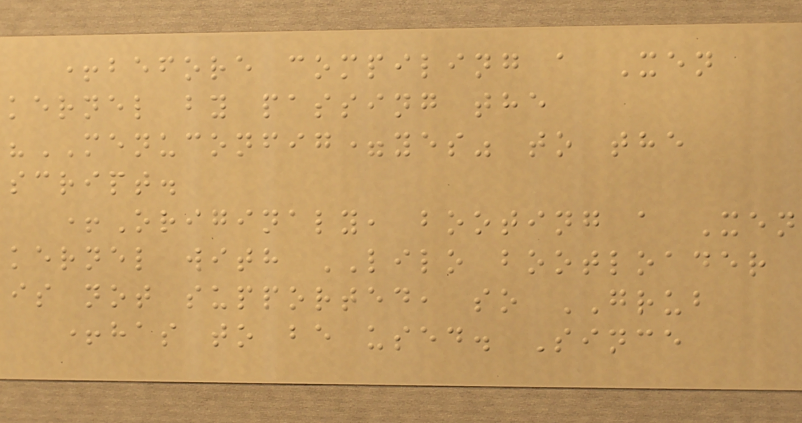+before compiling a Xen
kernel by passing the
"MENUCONFIG=yes" to the
script.
+Originaly, booting a Xen
kernel with LILO bootloader
is not supported, so GRUB
+has to be used. Since
